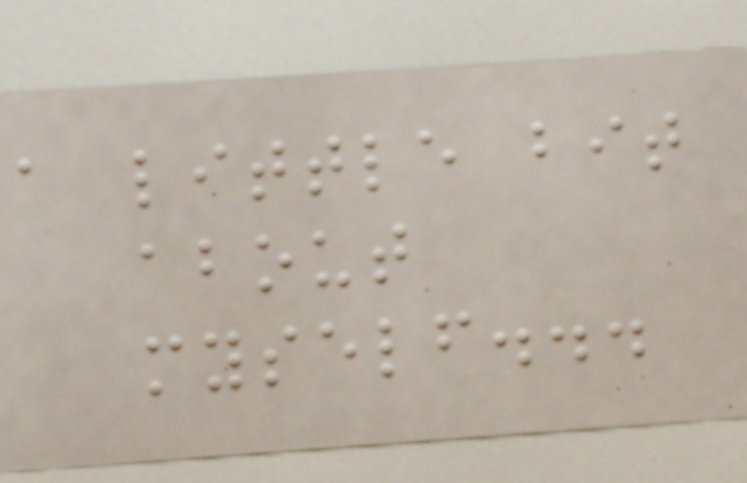a little bit
about
myself...
